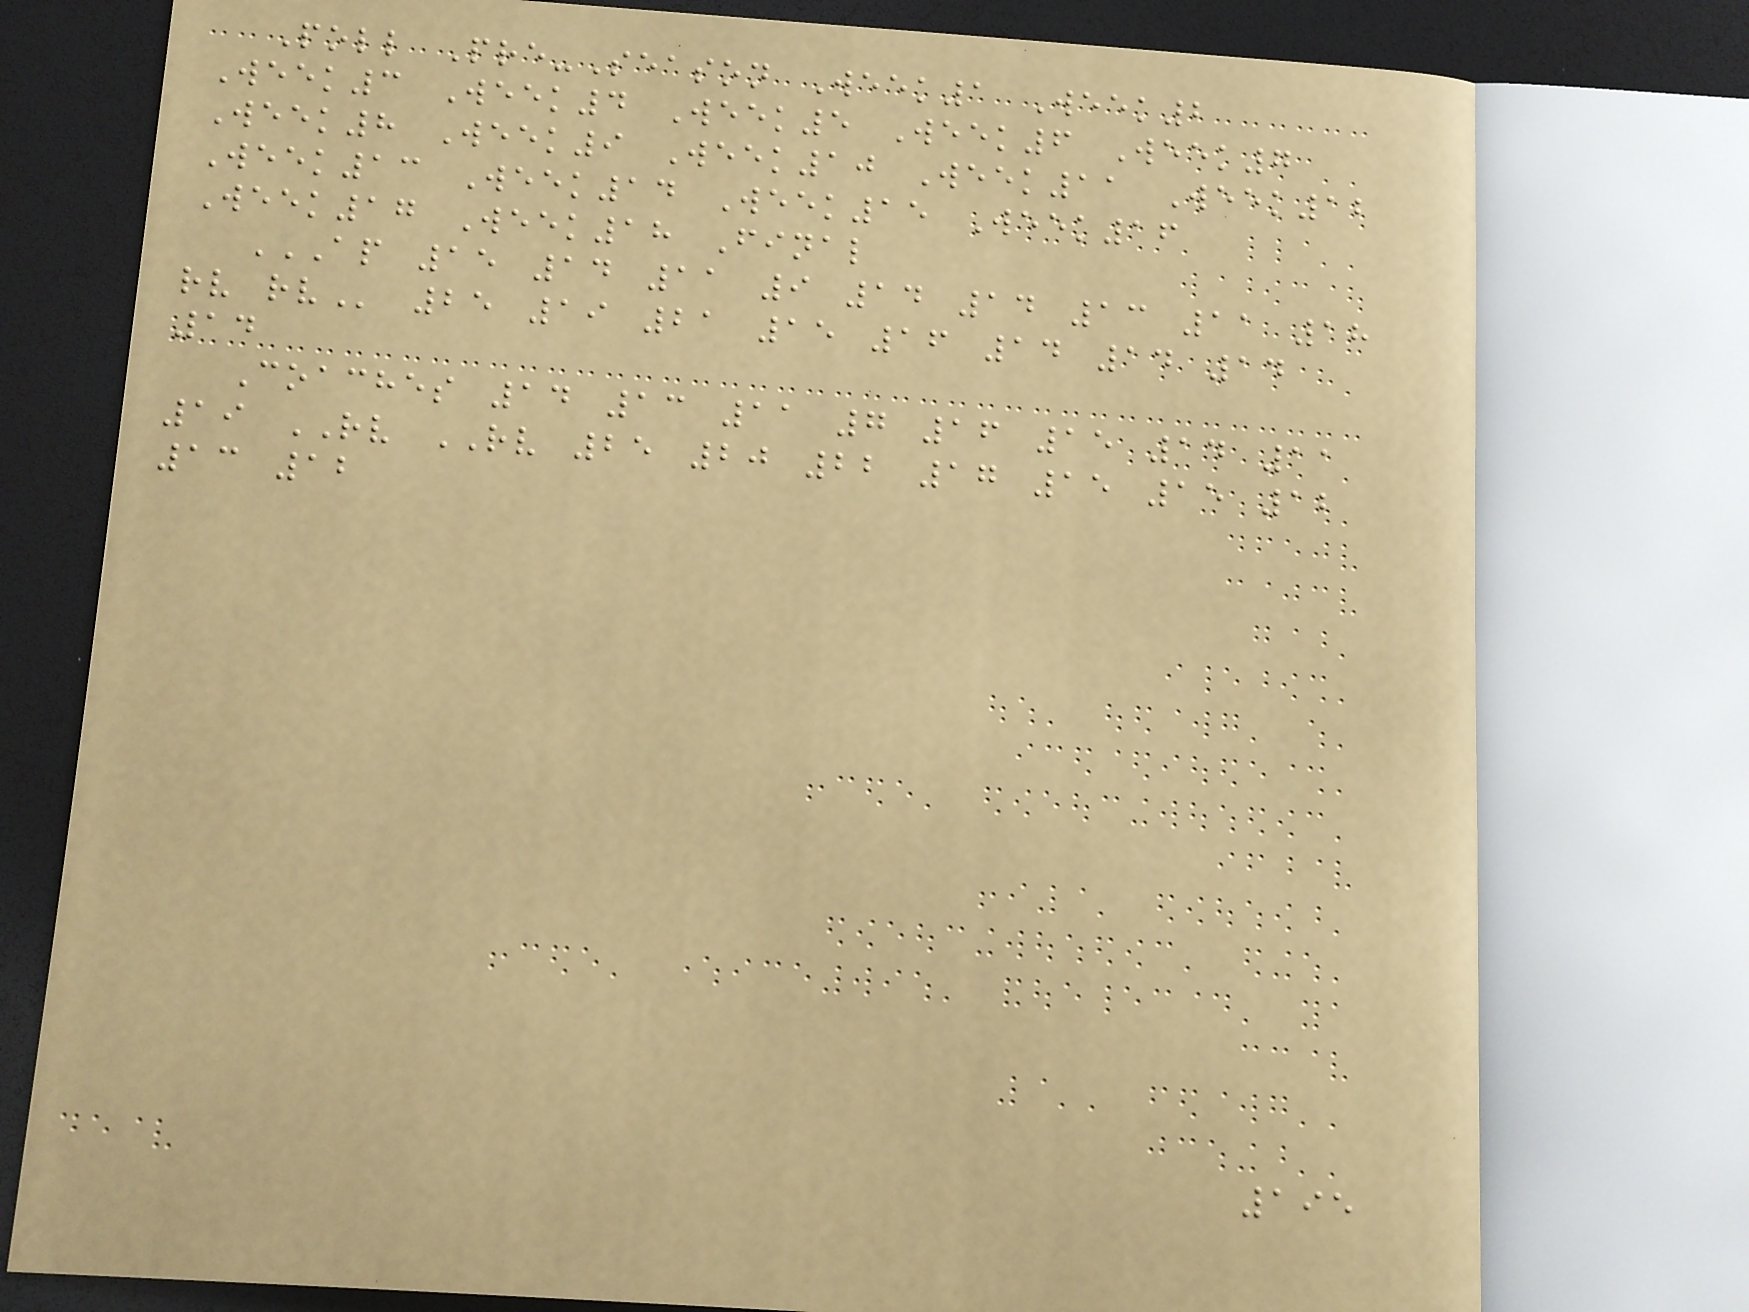Poll Pre-Season Week1 Week2
Week3 Week4 Week5 Week6 Week7
Week8 Week9 Week10 Week11 Week12
Week13 Week14 Week15 Week16
Week17 Week18 Final
AP 15 14 11 9 14 14 13 11 18
RV RV 25 19 21 15 16 14 14 14
14
Coaches 14 13 11 7 16 15 14 11
19 RV RV 25 20 22 17 15 15 12
13 12
195
